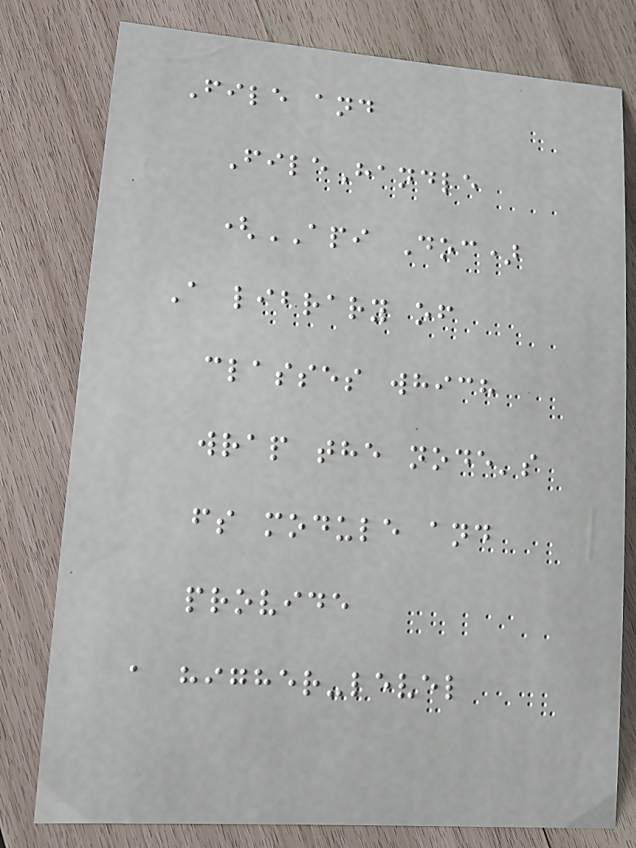File and
FileHandle
(API Doc)
A library of
classes which
wrap the node's
fs module and
provide
a higher-level
